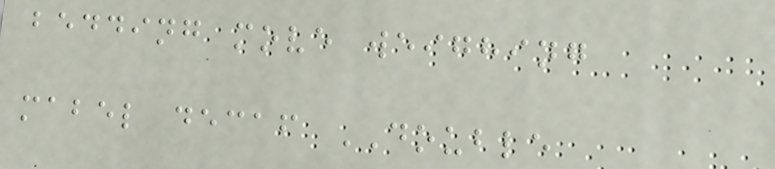bedding move weighing
mabel decaf DOUBLE
